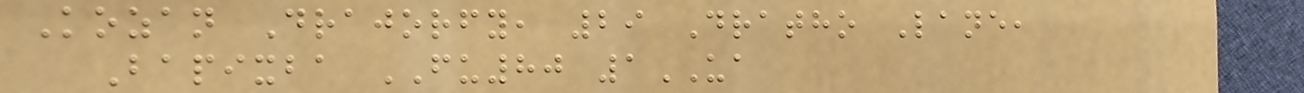Kozan Drajorfy, 29 Dratho Lane,
Bapixba FU80 1UA
